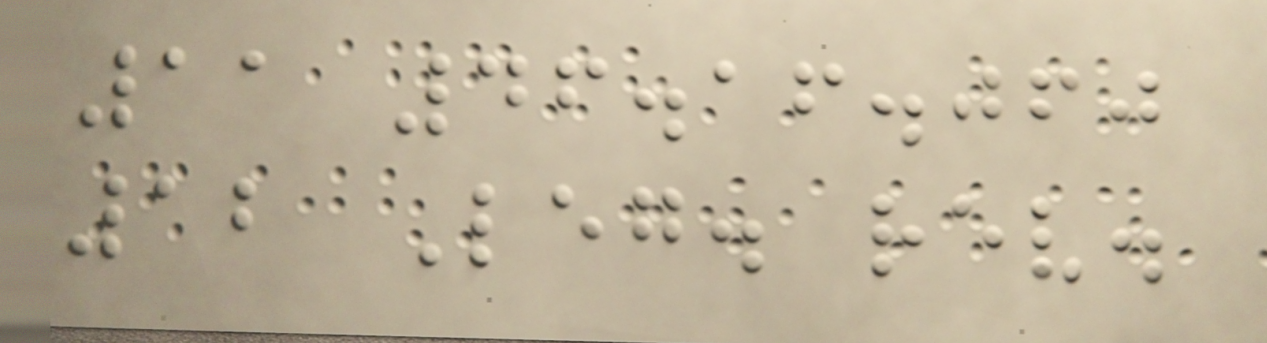11 46.16.060
12 Leg. rev.
